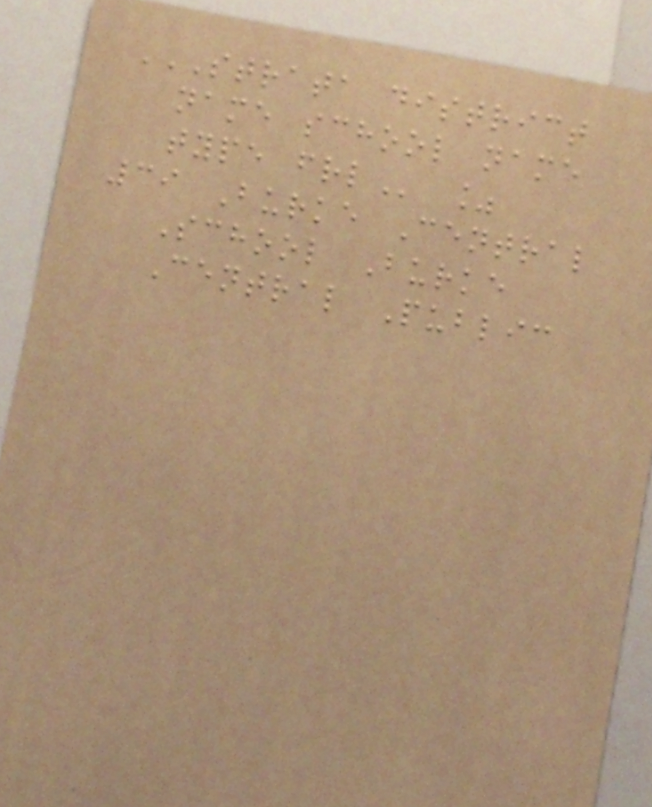STRATA DISTRICT
NAME SCHOOL NAME
TYPE FRL %
39 Burke Central
School Burke
Central Public
